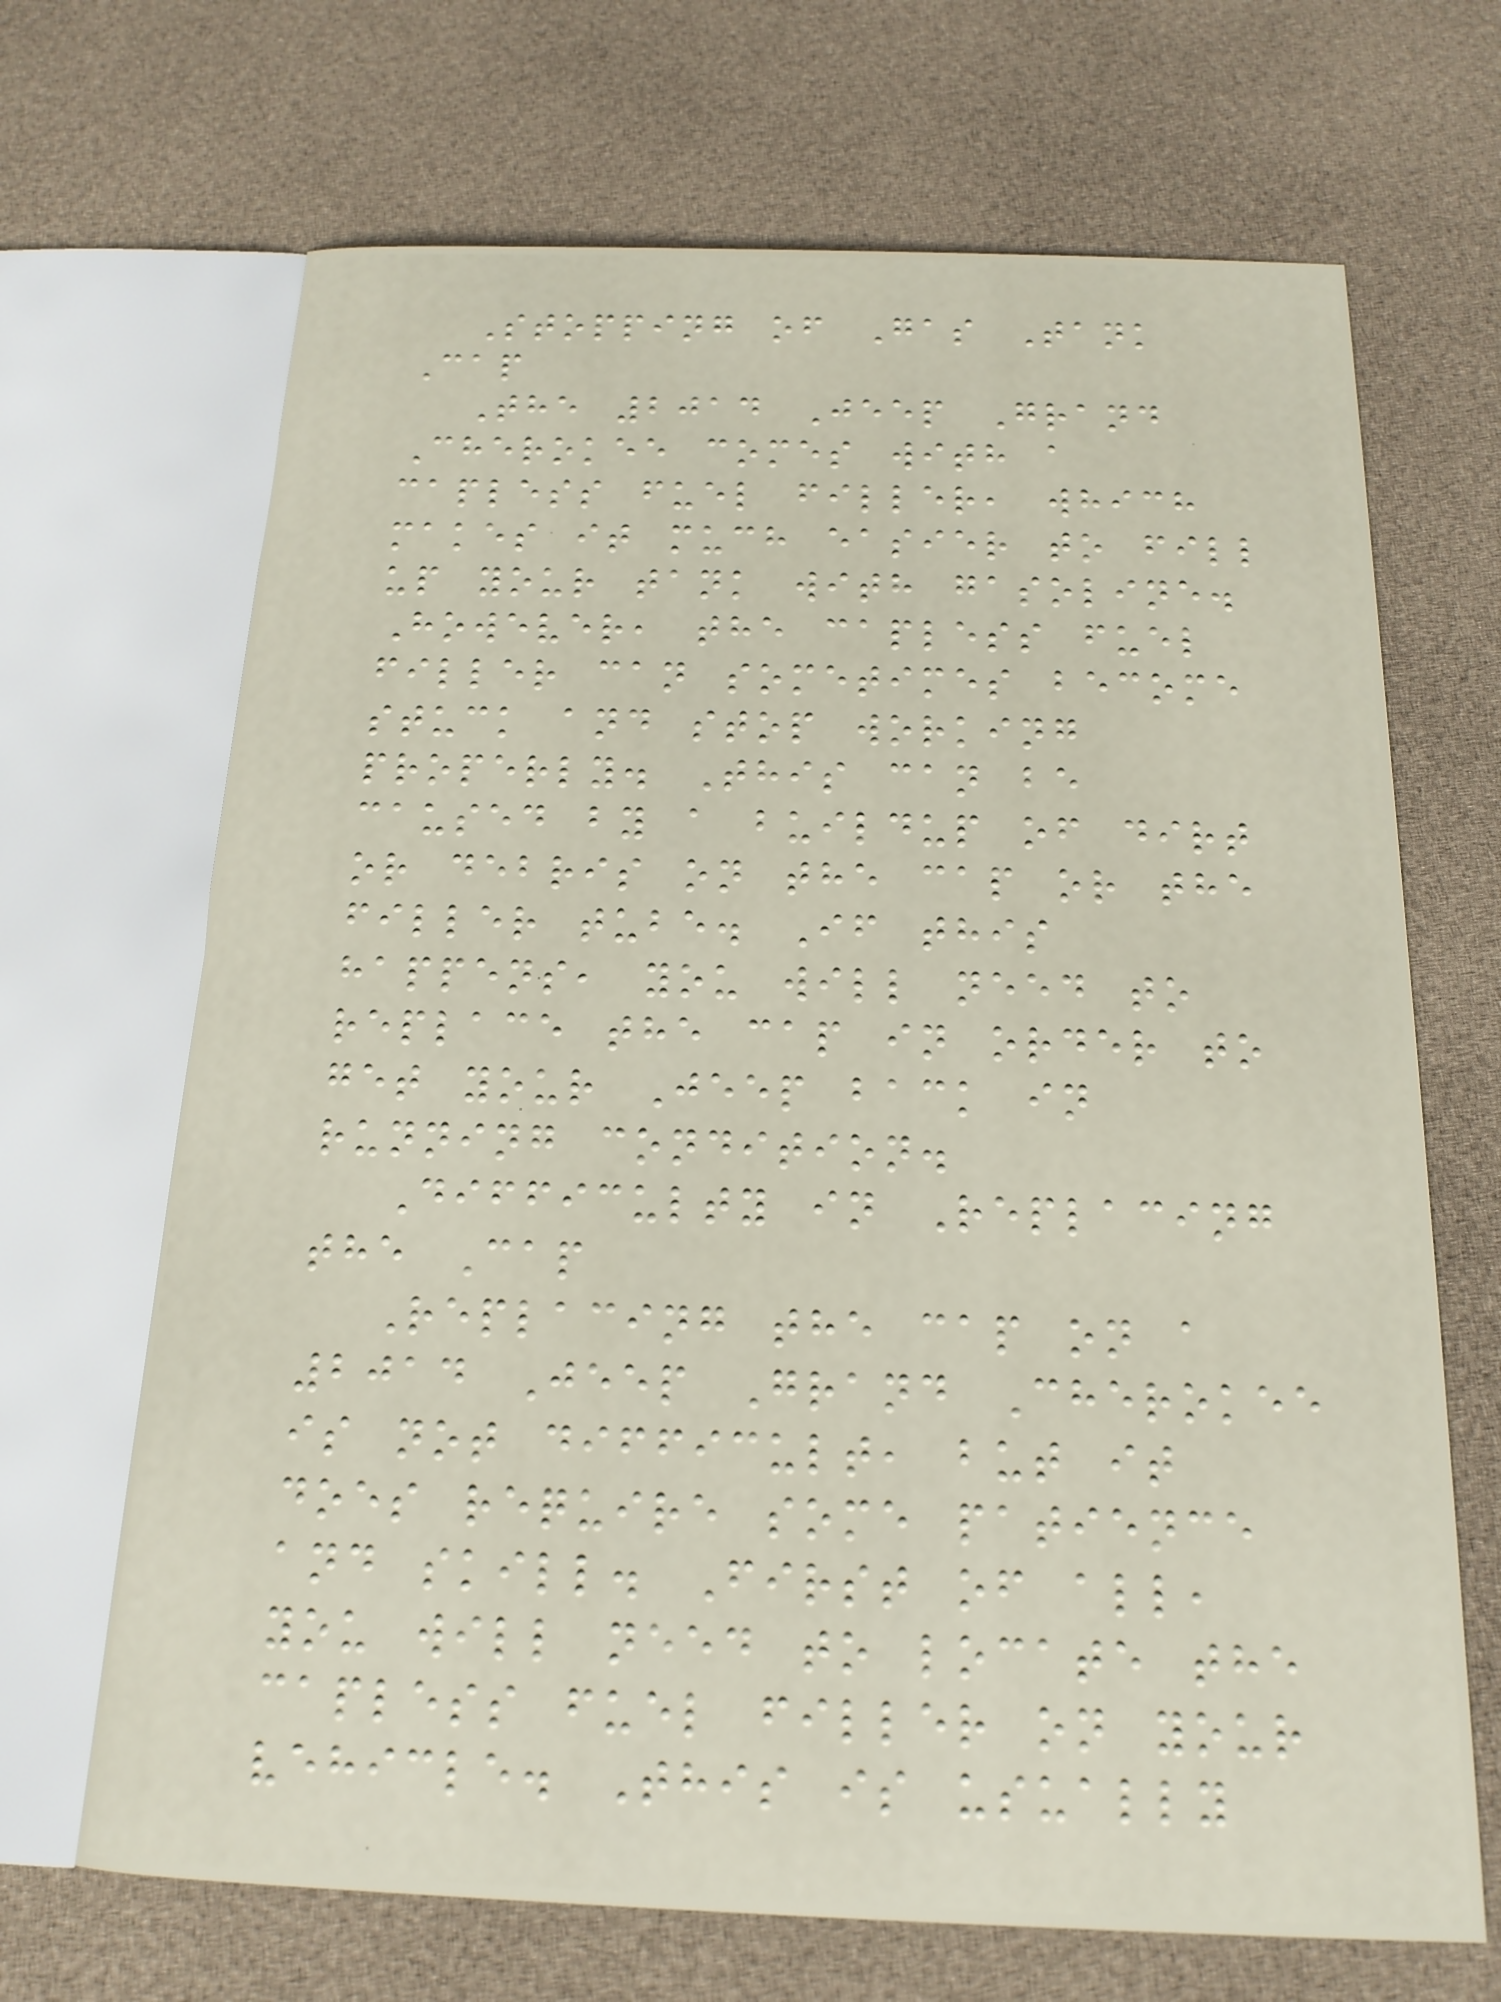Stopping of Gas Tank
Cap
The 2014 Jeep Grand
Cherokee comes with a
capless fuel filler, which
makes it much easier to fill
up your tank with gasoline.
However, the capless fuel
filler can sometimes become
stuck and stop working
properly. This can be
caused by a buildup of dirt
or debris on the cap or the
filler tube. If this
happens, you will need to
replace the cap in order to
get your Jeep back in
running condition.
Difficulty in Replacing
the Cap
Replacing the cap on a
2014 Jeep Grand Cherokee
is not difficult, but it
does require some patience
and skill. First of all,
you will need to locate the
capless fuel filler on your
vehicle. This is usually
